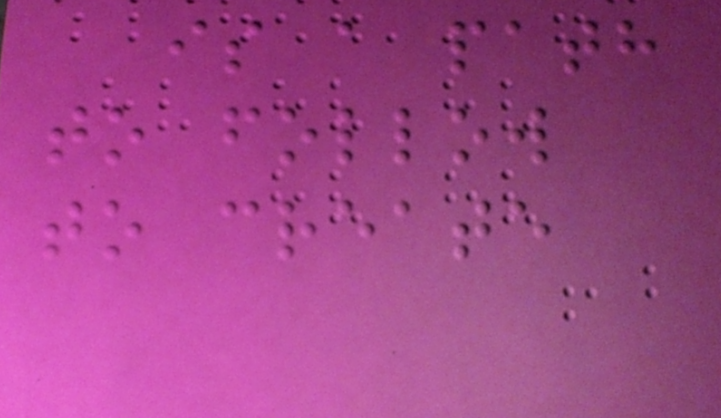is a path
to follow
to create
